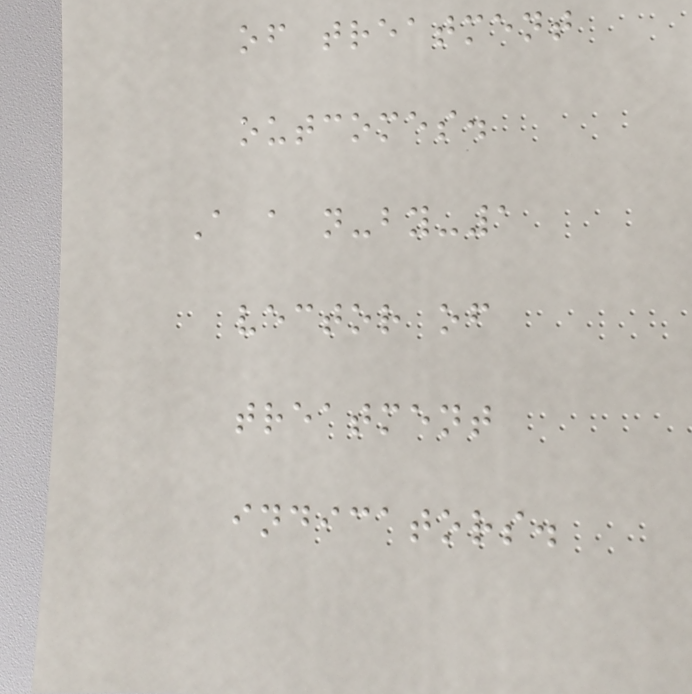of treatment
outcomes.
A a n-by-1
vector of
treatment
indicators.
